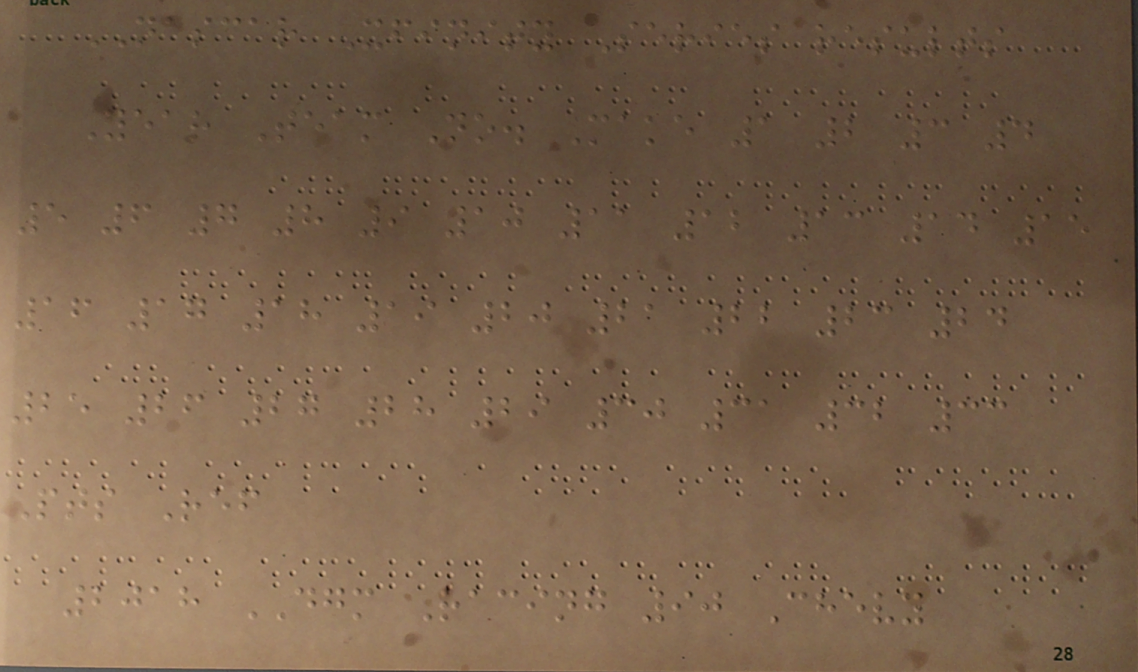NASCAR Xfinity Series results
Year Team No. Make 1 2 3 4
5 6 7 8 9 10 11 12 13 14 15
16 17 18 19 20 21 22 23 24
25 26 27 28 29 30 31 32 33
Pts Ref
2018 DGM Racing 90 Chevy
